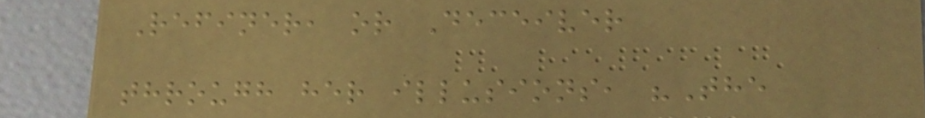Refiner, or Deceiver
through her illusions, "The
